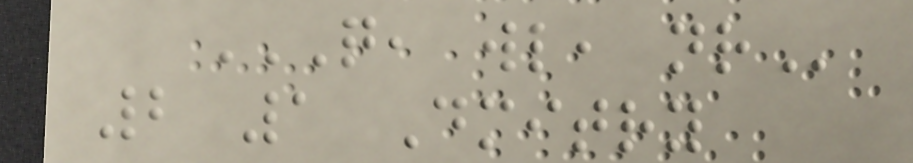Q, WL, NR
2 1 Dmitry
